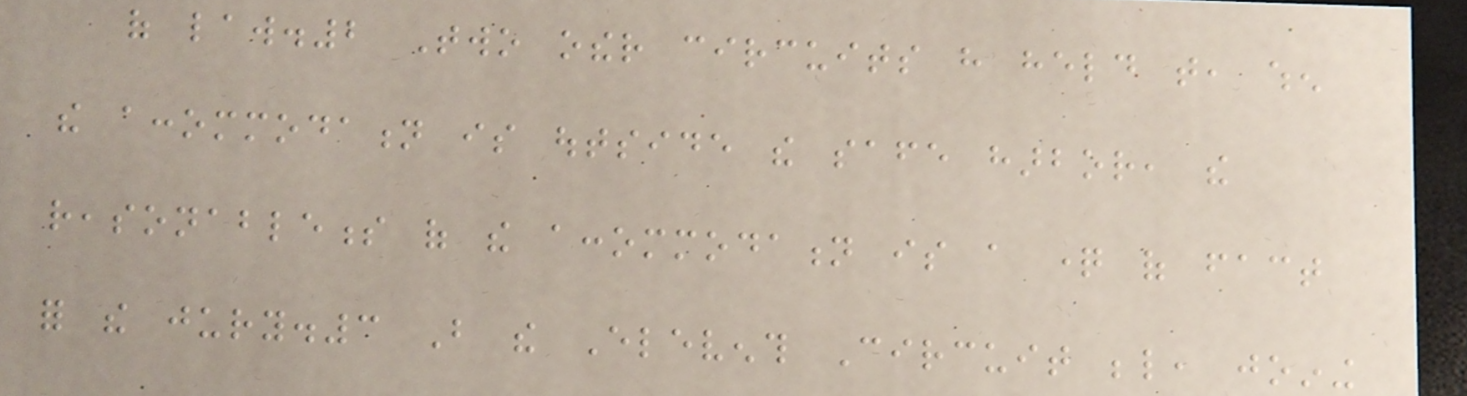of law.2 Two other circuits have held that, when
the accommodation is outside the safe harbor, the
reasonableness of the accommodation is a question of fact
for the jury.3 But the Eleventh Circuit below, joining
